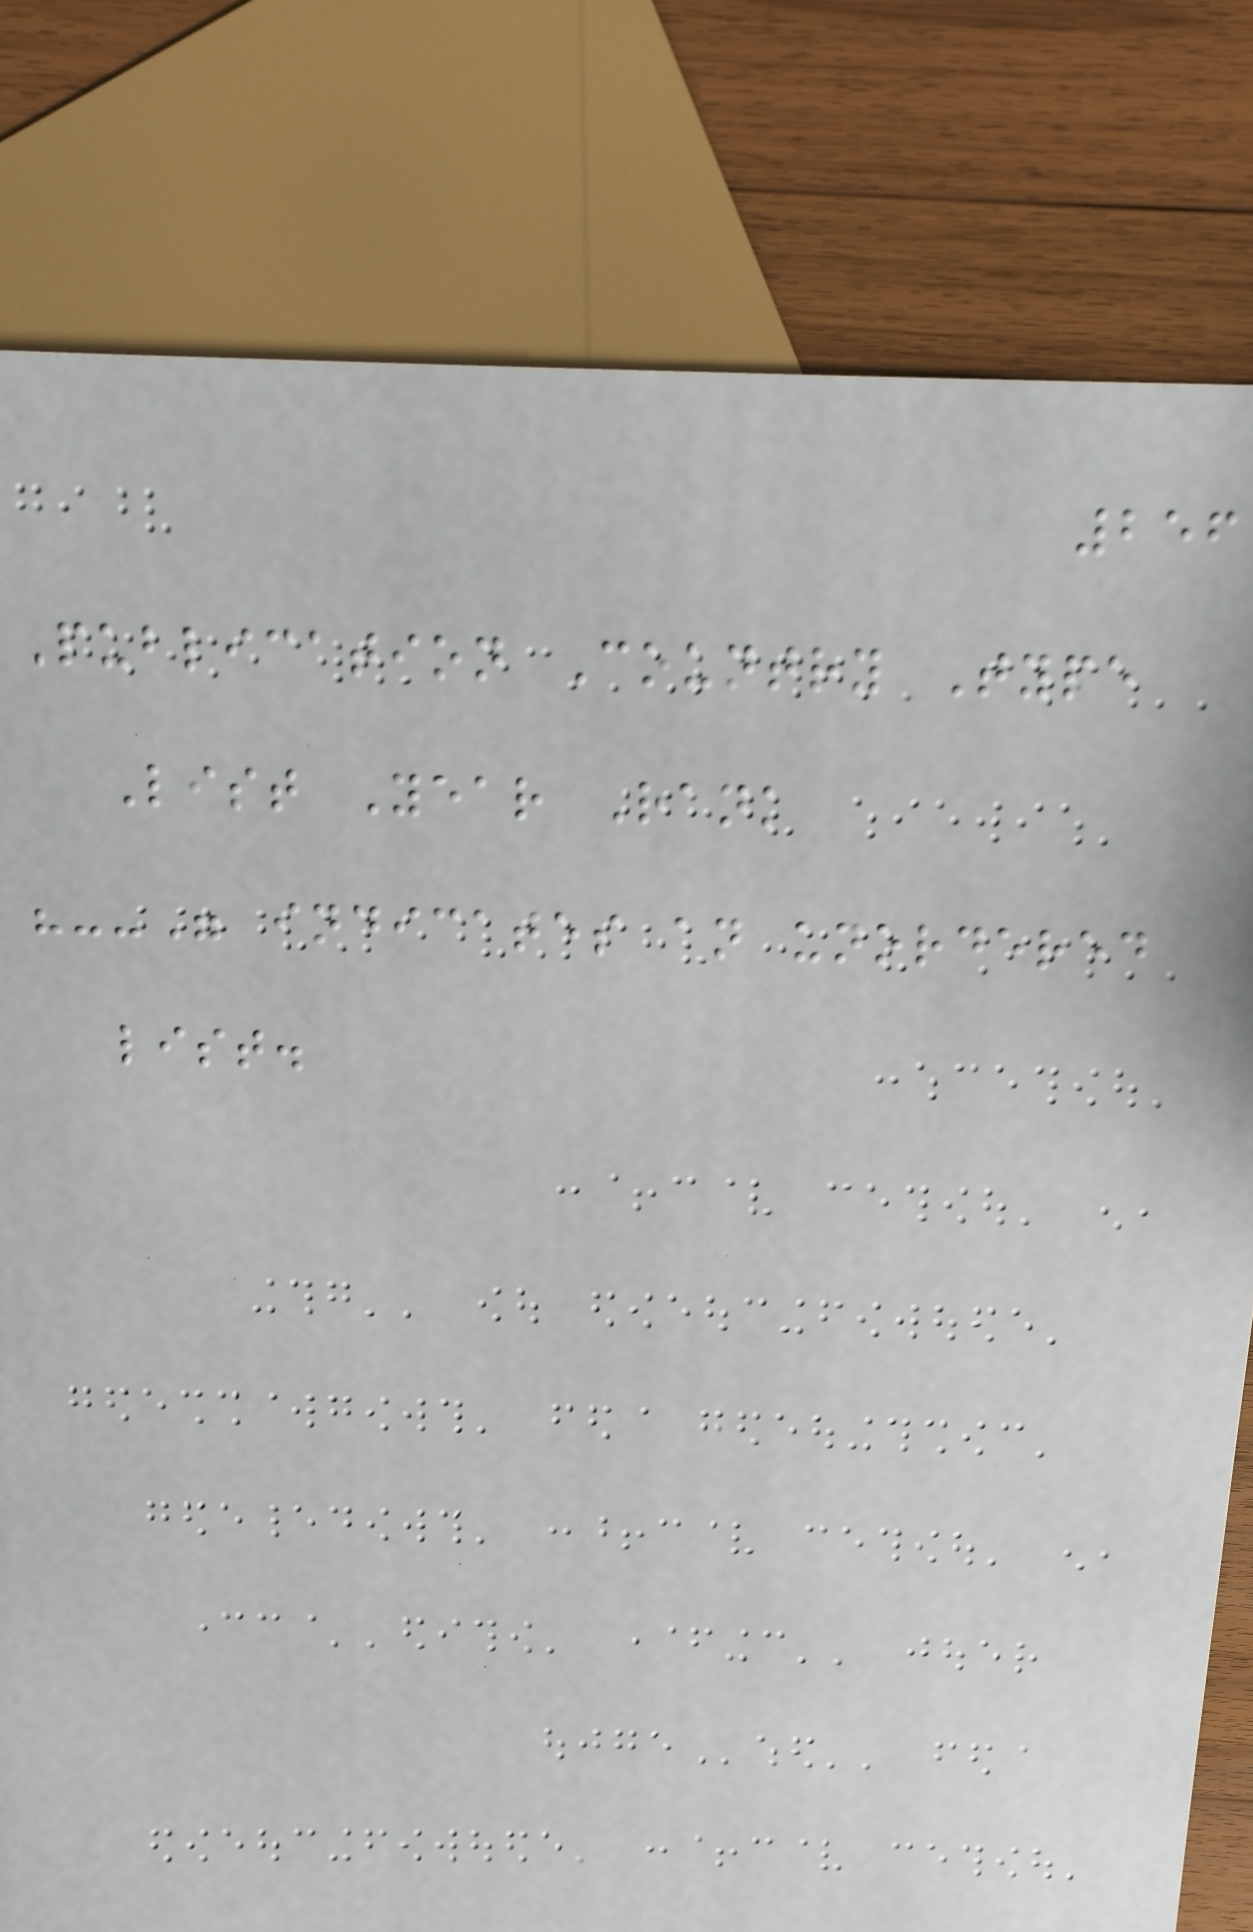256
Publication Country Type
List Year Rank
"--" indicates an unordered
list.
